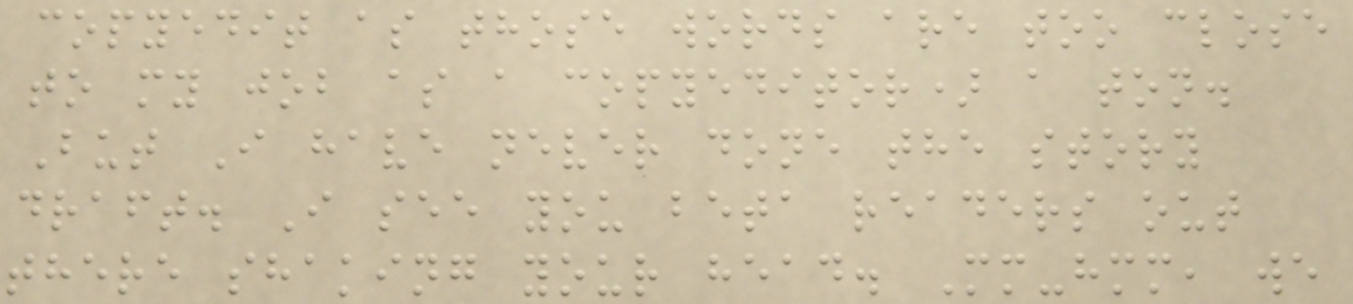copyedit as those words are too close
to my job as a copyeditor) a ton.
But I have never done the story
draft. I see you beta readers out
there shaking your head. Mm-hmm, we
